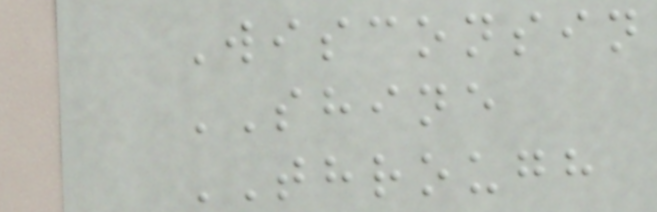Wisconsin
SHINE
THROUGH
